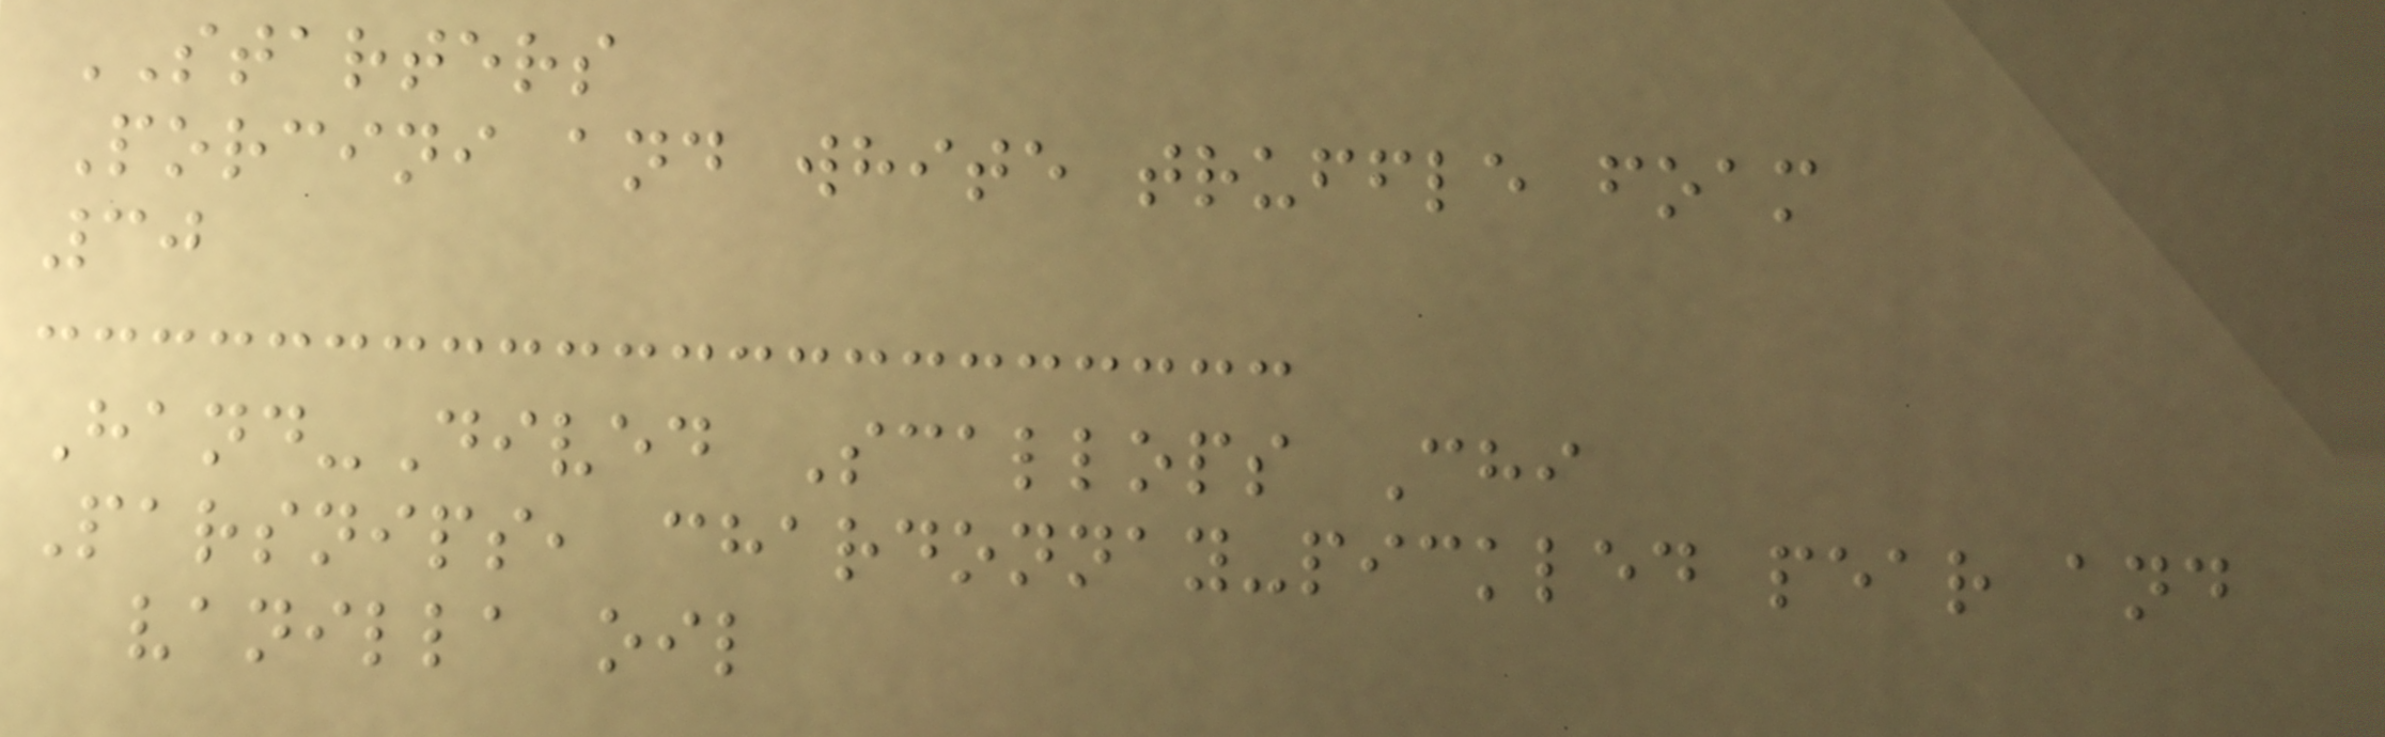STARTERS
Porcini and white truffle foam
30
Hand-Dived Scallops Chi
Parsnips, chardonnay-pickled pear and
vanilla oil
